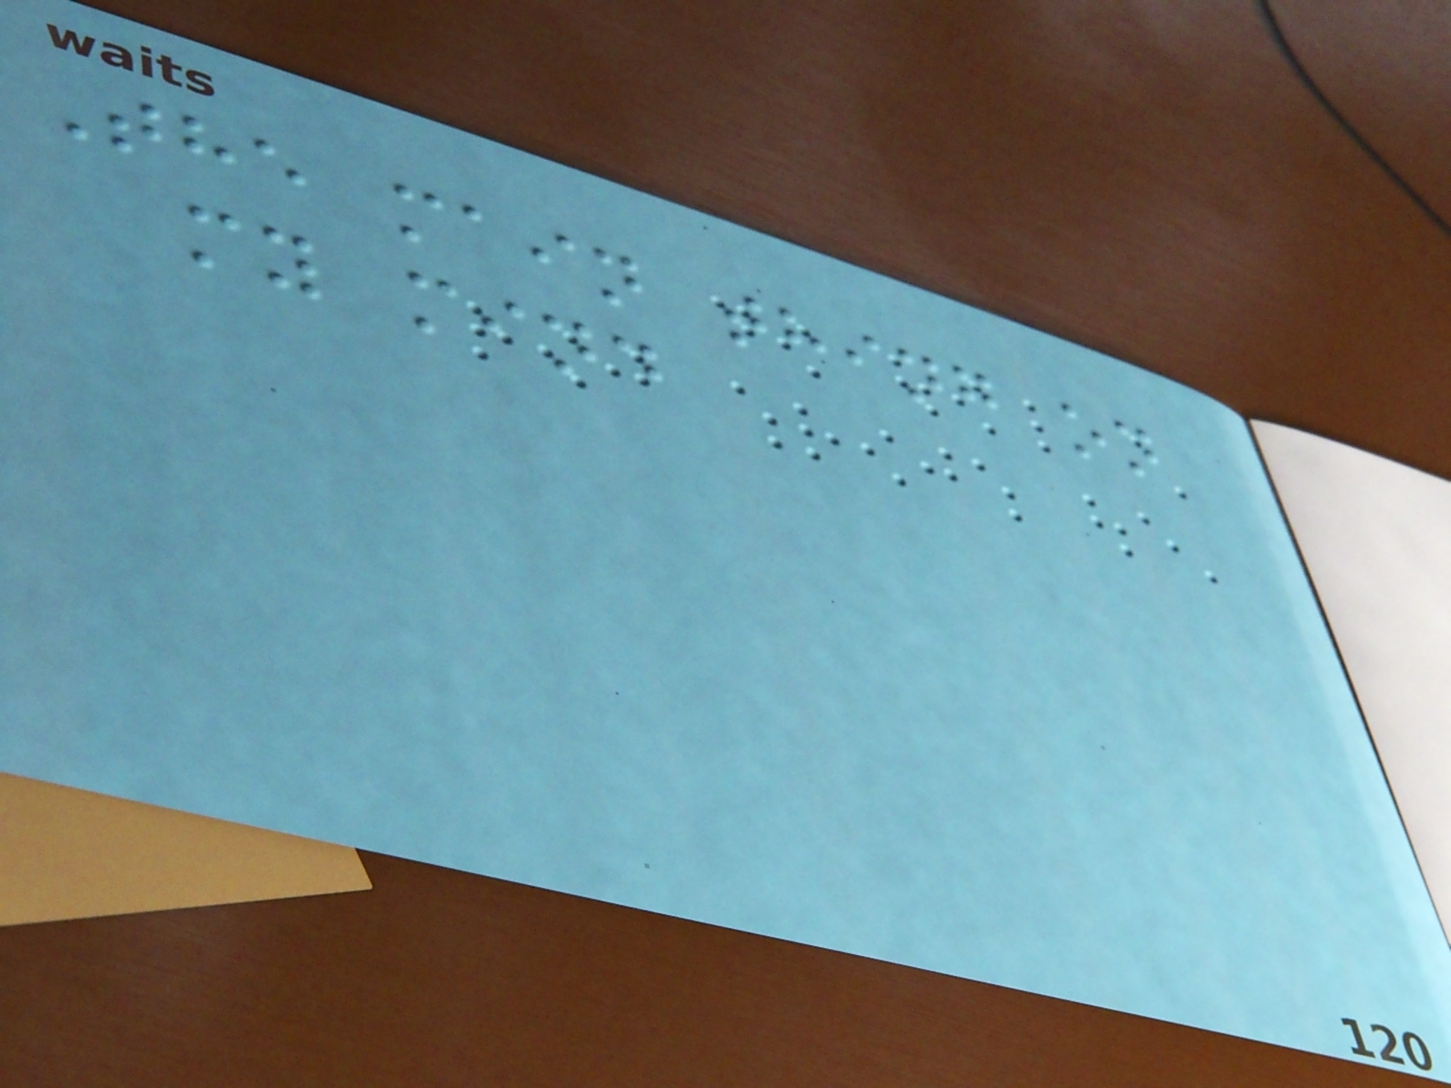The main thing on
my mind
